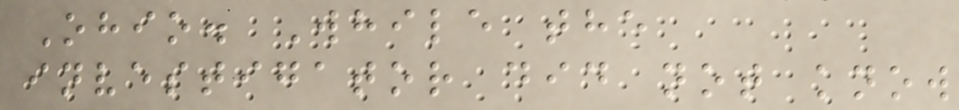Ohio. While the
investigator did not know
